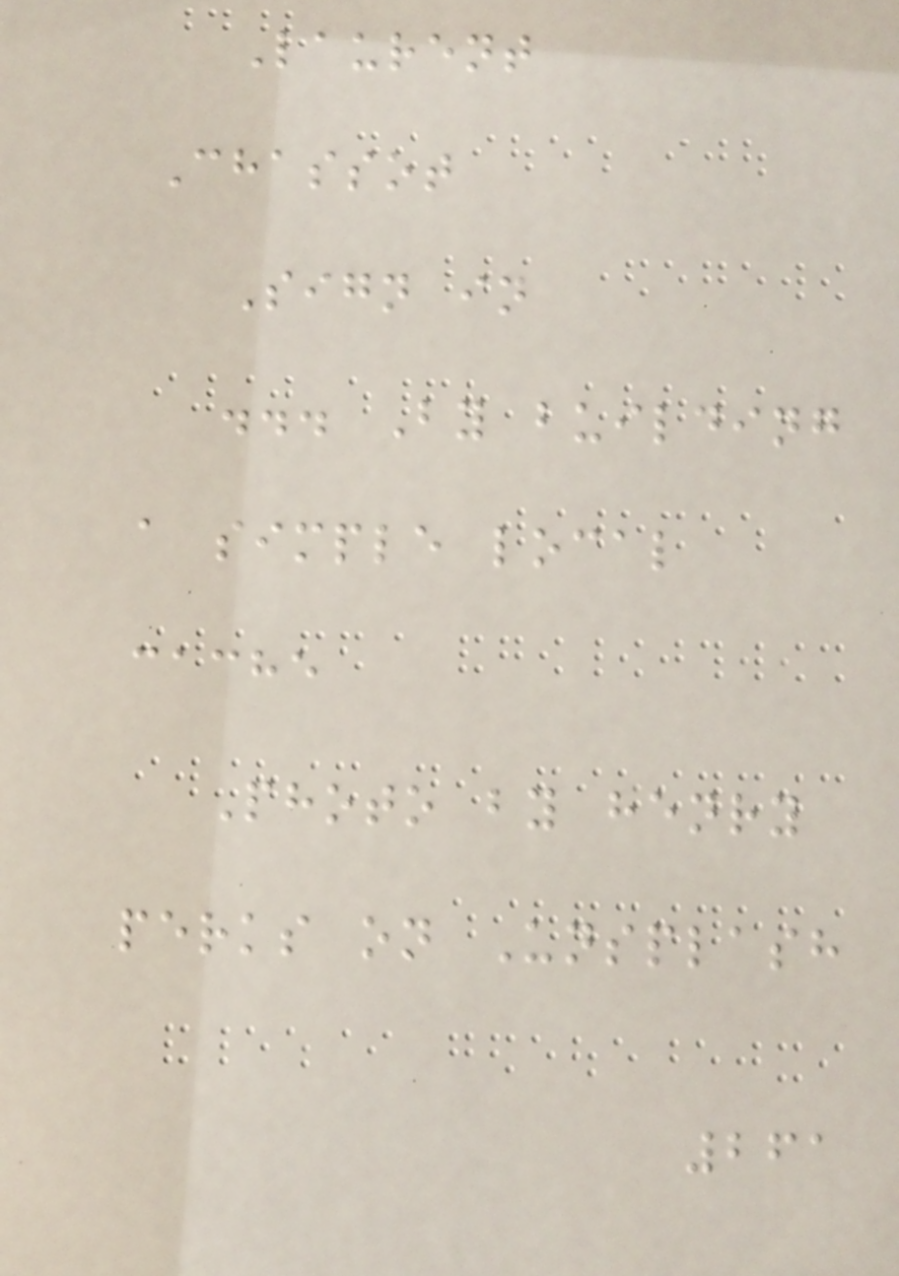Laurent
Chassot
Sign in
... By building
a simple local
cache
Photo by henry
perks on Unsplash
261
